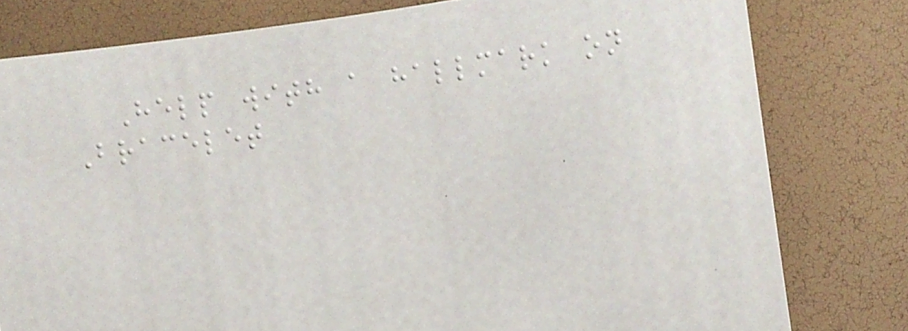Help with a hallmark on
Bracelet
